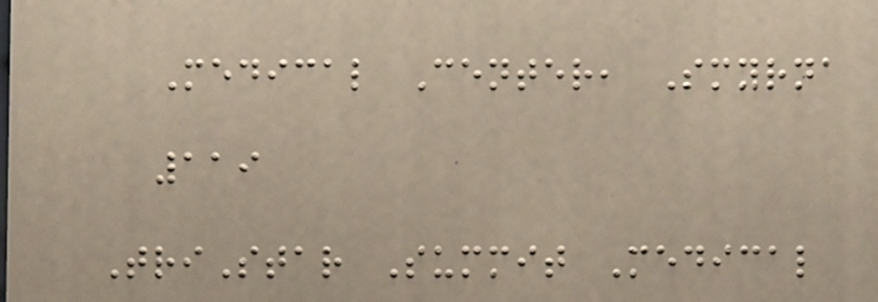Medical Center, Smyrna
119
TriStar Summit Medical
